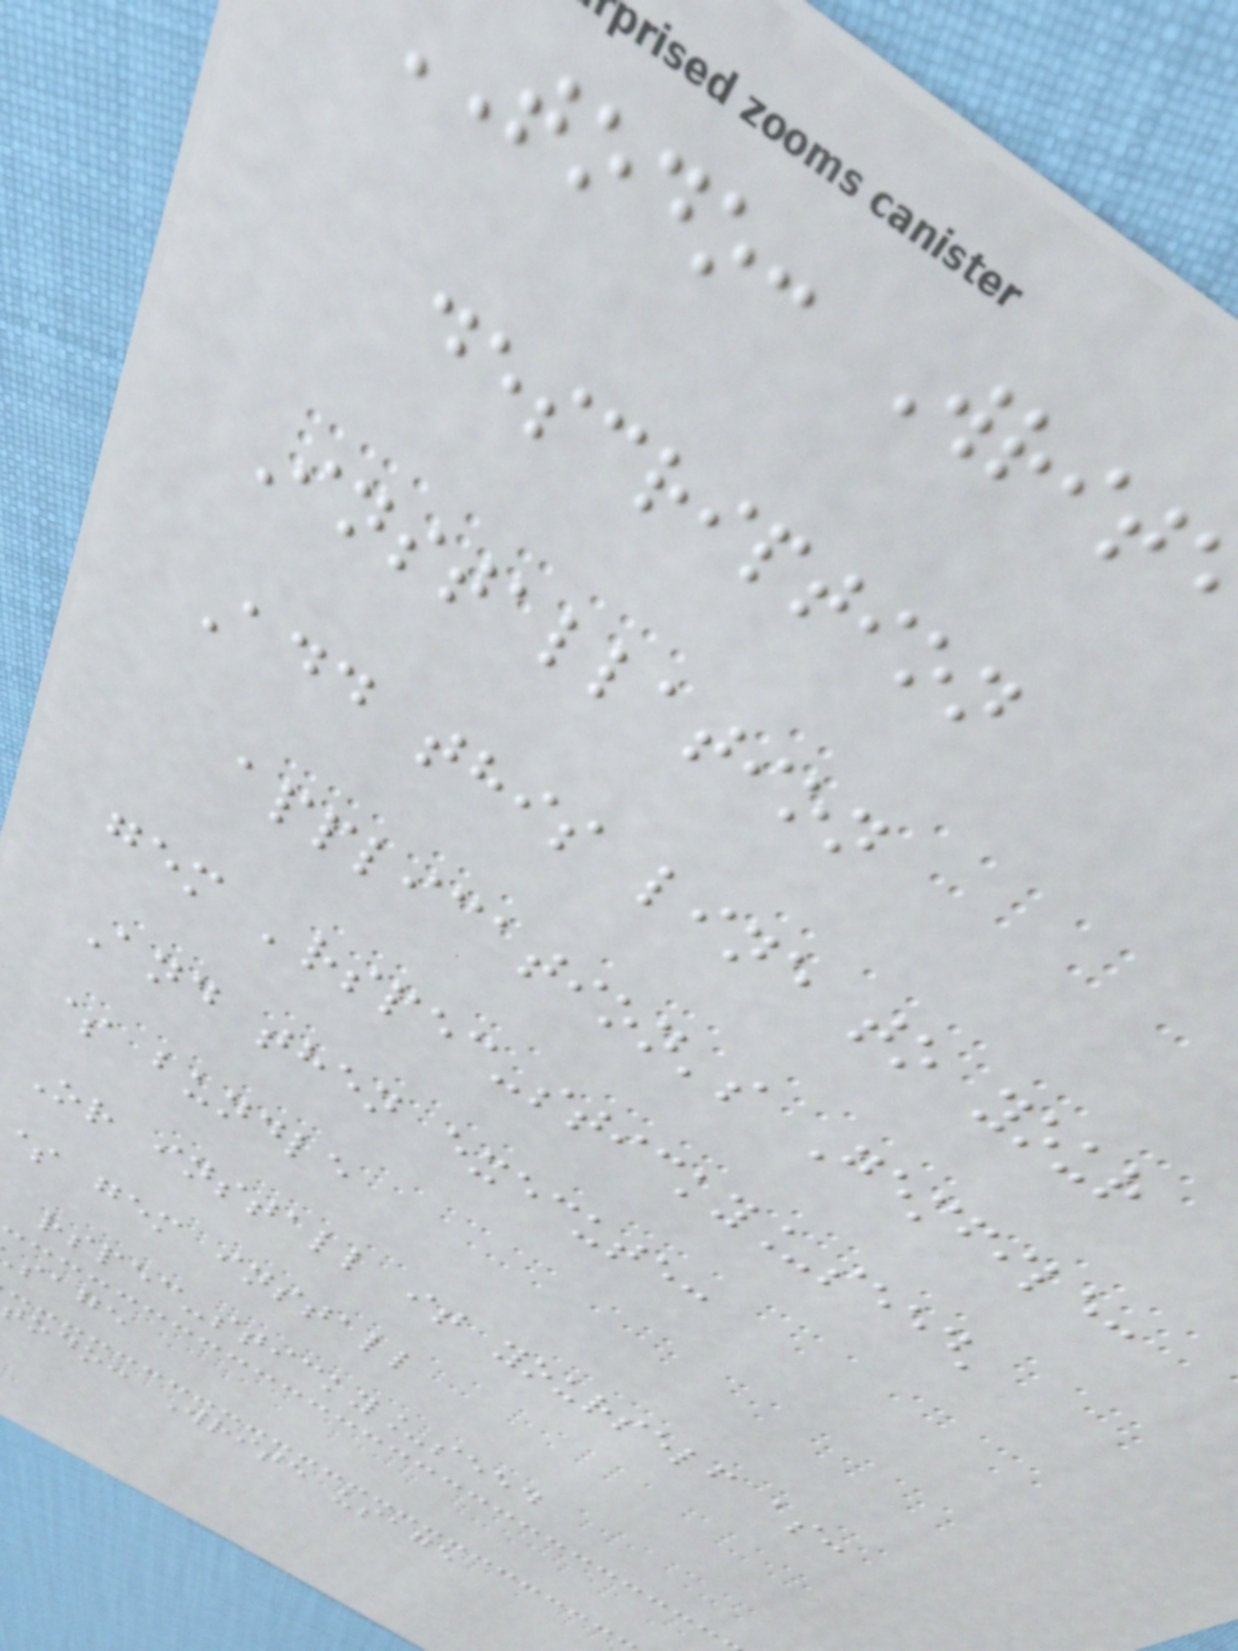todo: Writ
description
Installation
Add this line to your
application's Gemfile:
gem 'rspec-sticky_seed'
And then execute:
$ bundle
Or install it yourself as:
gem install
rspec-sticky_seed
sage
todo: Write usage
